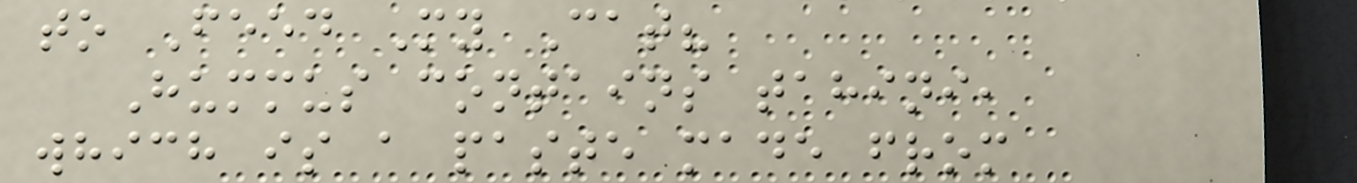to Feed My Cat?
Hummus contains tahini,
which is a paste made from
